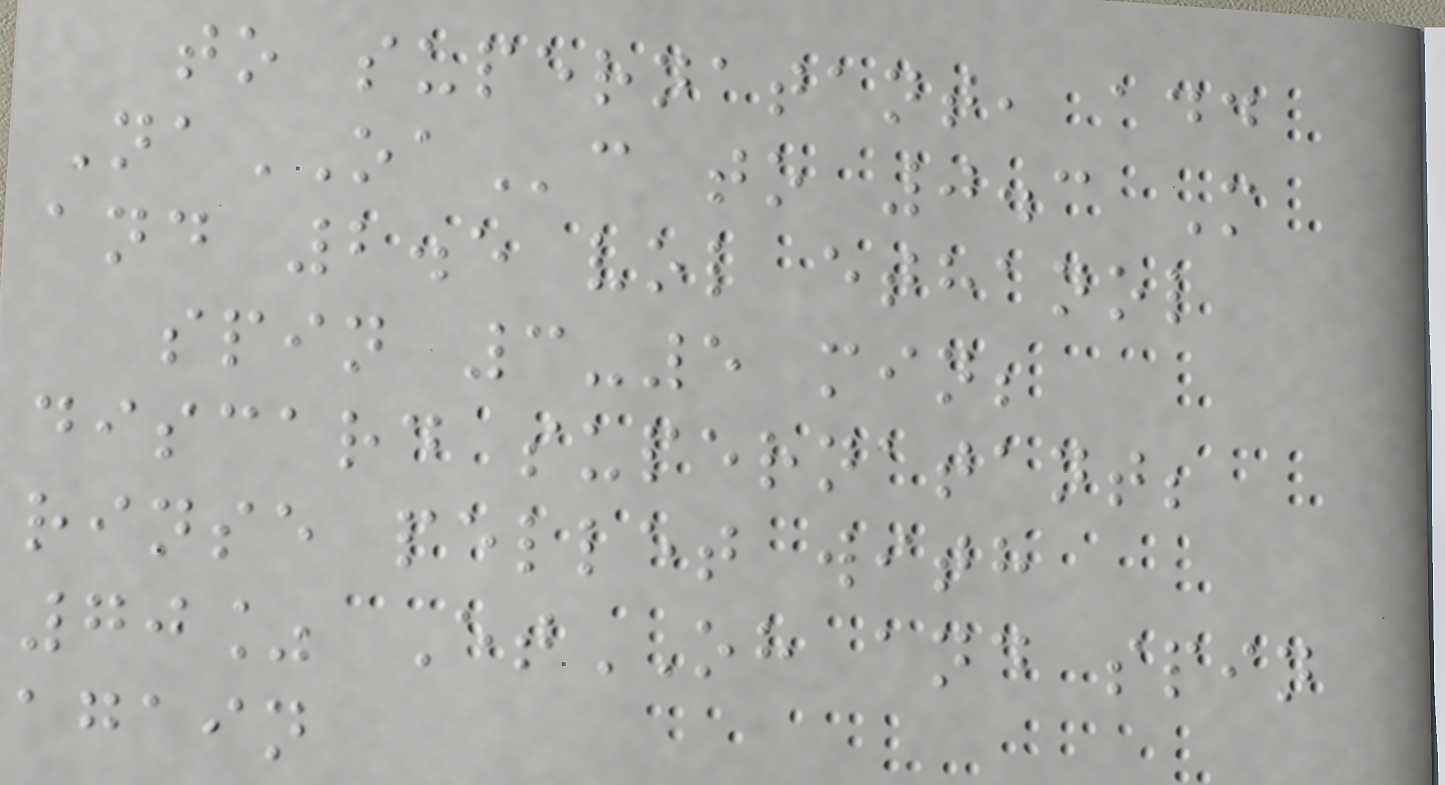to supernatant, add
NaOAc to 0.3 M
and 2.5 vol ethanol
spin 3-5 min;
discard supernatant;
rinse pellet with
70% EtOH and spin
again
